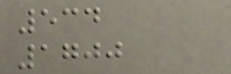534
1700
